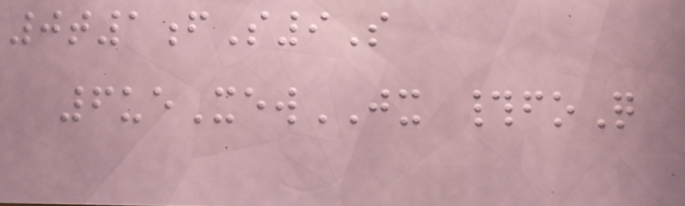0t1fS9S
6ueXewJX #foQ
